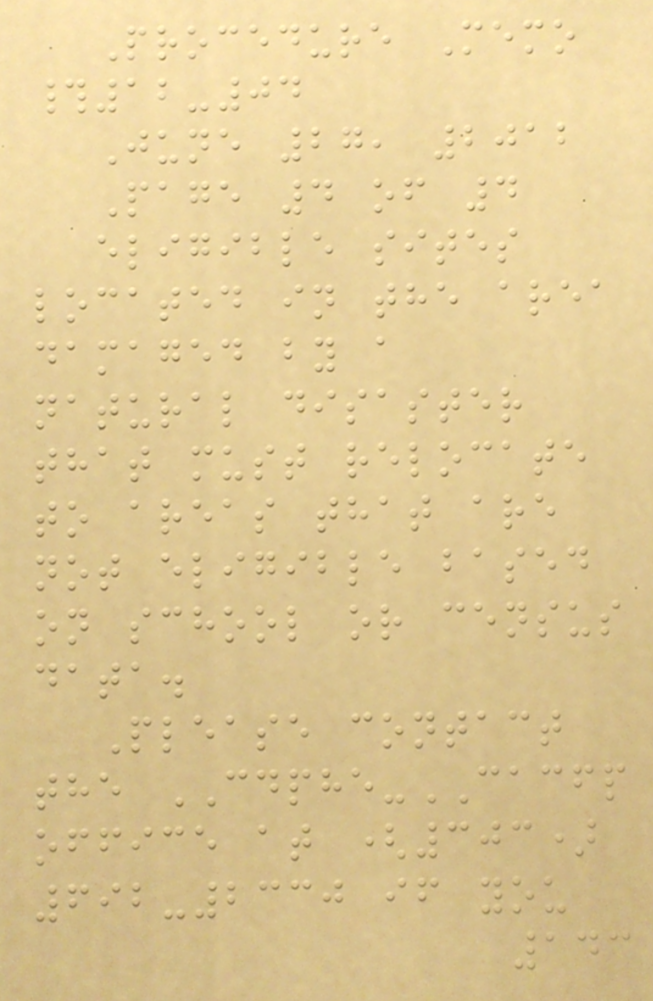Procedure Memo
#12-04
June 27, 2012
Page 4 of 4
eligible sites
located in the area
damaged by a
natural disaster
that must relocate
to areas that are
not eligible based
on school or census
data.
Please contact
the CDPHE-CACFP
office at (303)
692-2330 if you
143
